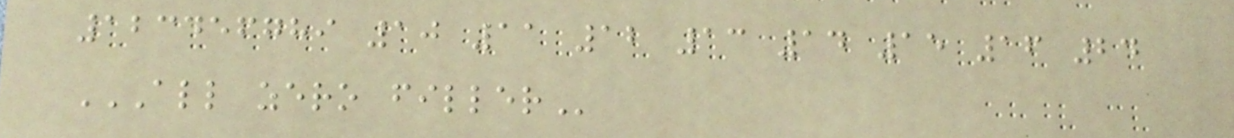123456789 10 11 12 13 14 15 16 24
ALL ZERO FILLER
